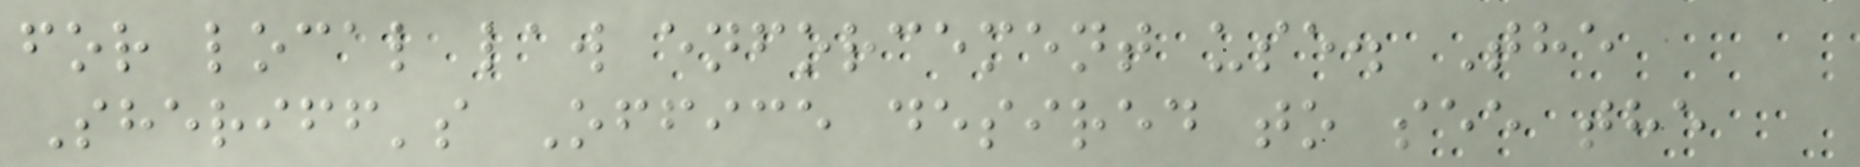for local law enforcement use. The
Sheriff's Office desired to see the
